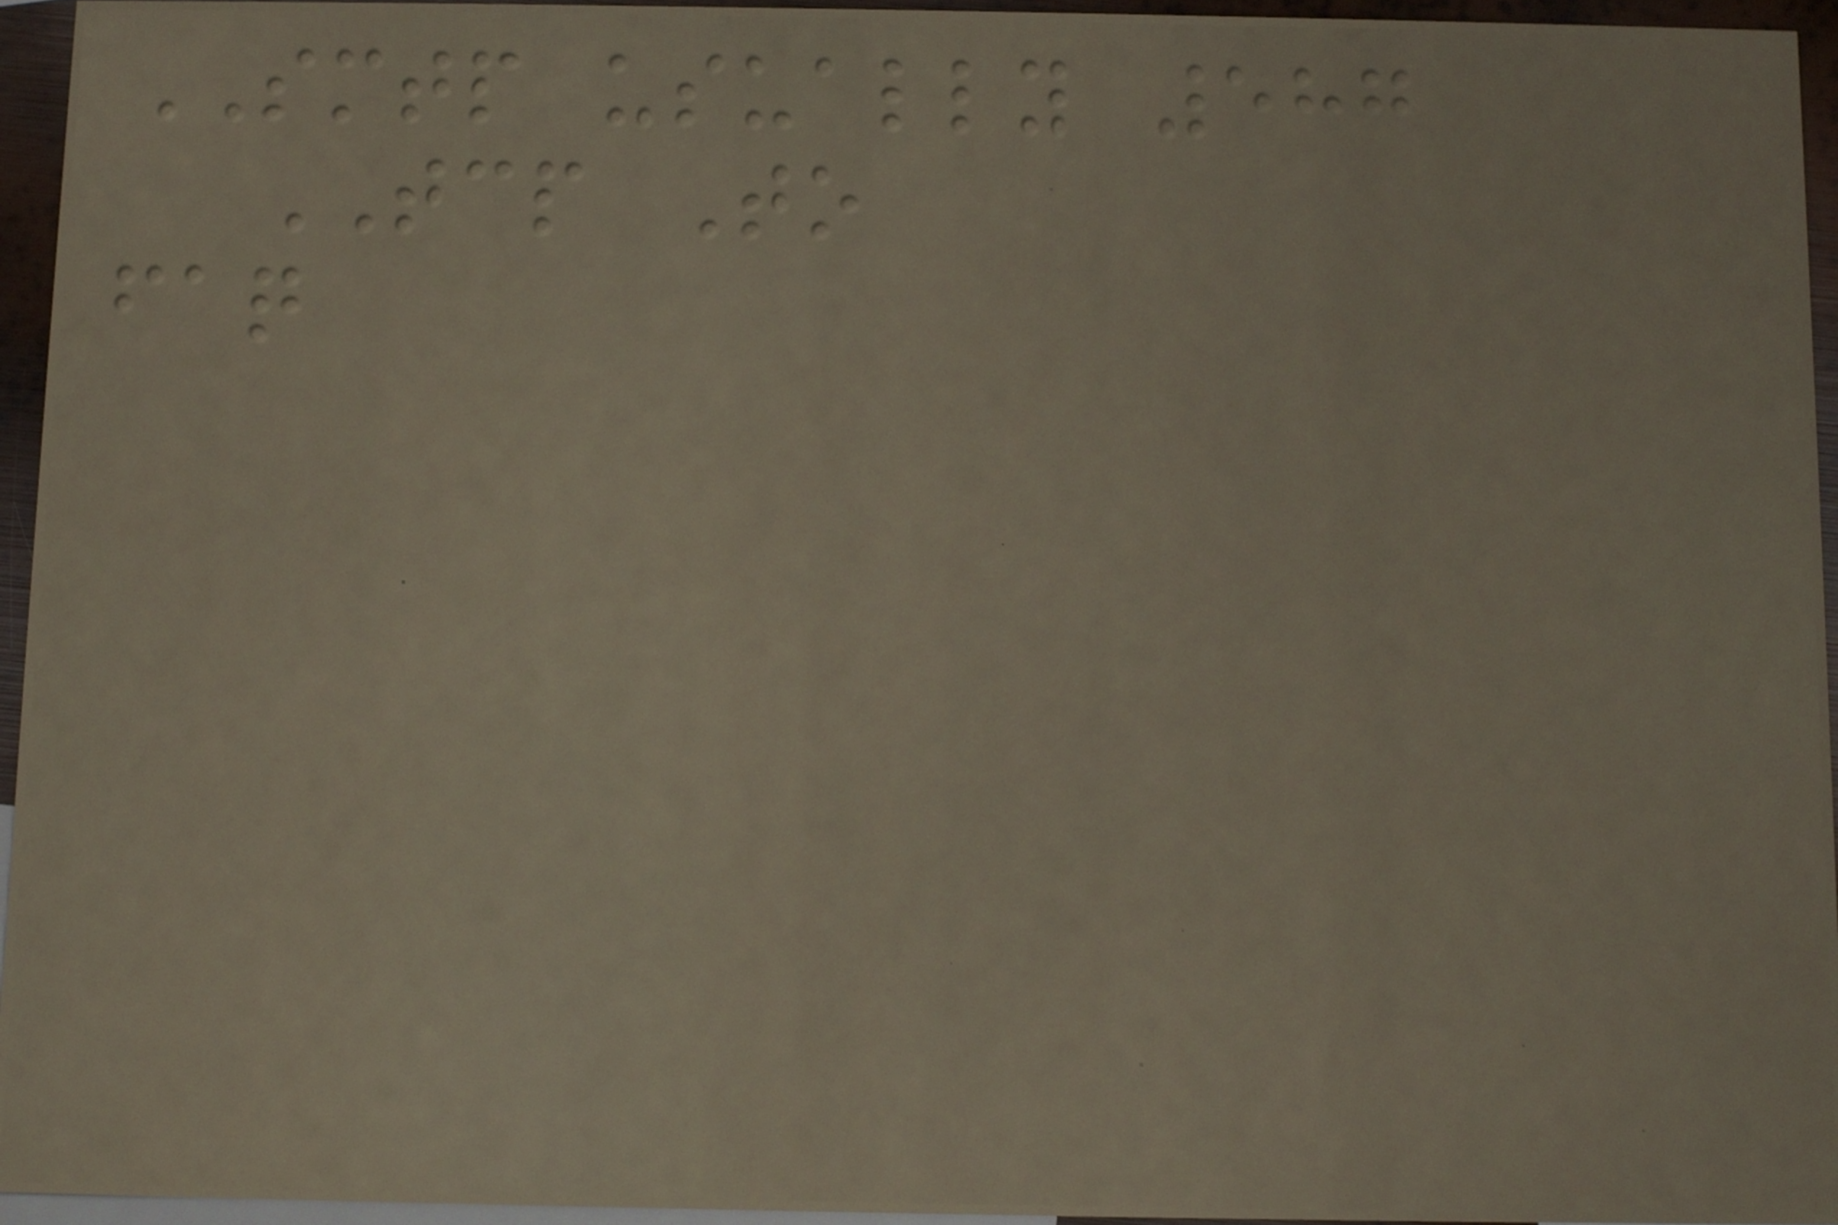SMTP usually 587
TCP To
faq
